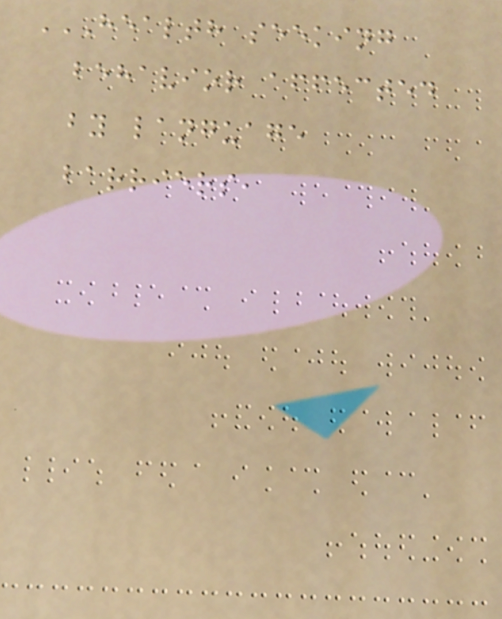HEALTH SEEKING
BEHAVIOR AFFECTED
BY LANGUAGE
BARRIERS,
